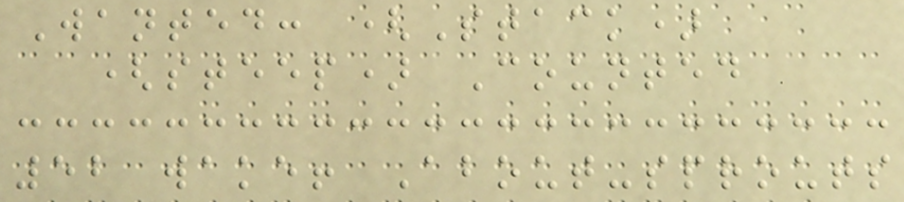Wanted: (Stack)
(steep) Counted
52 wake! About-sprouts
